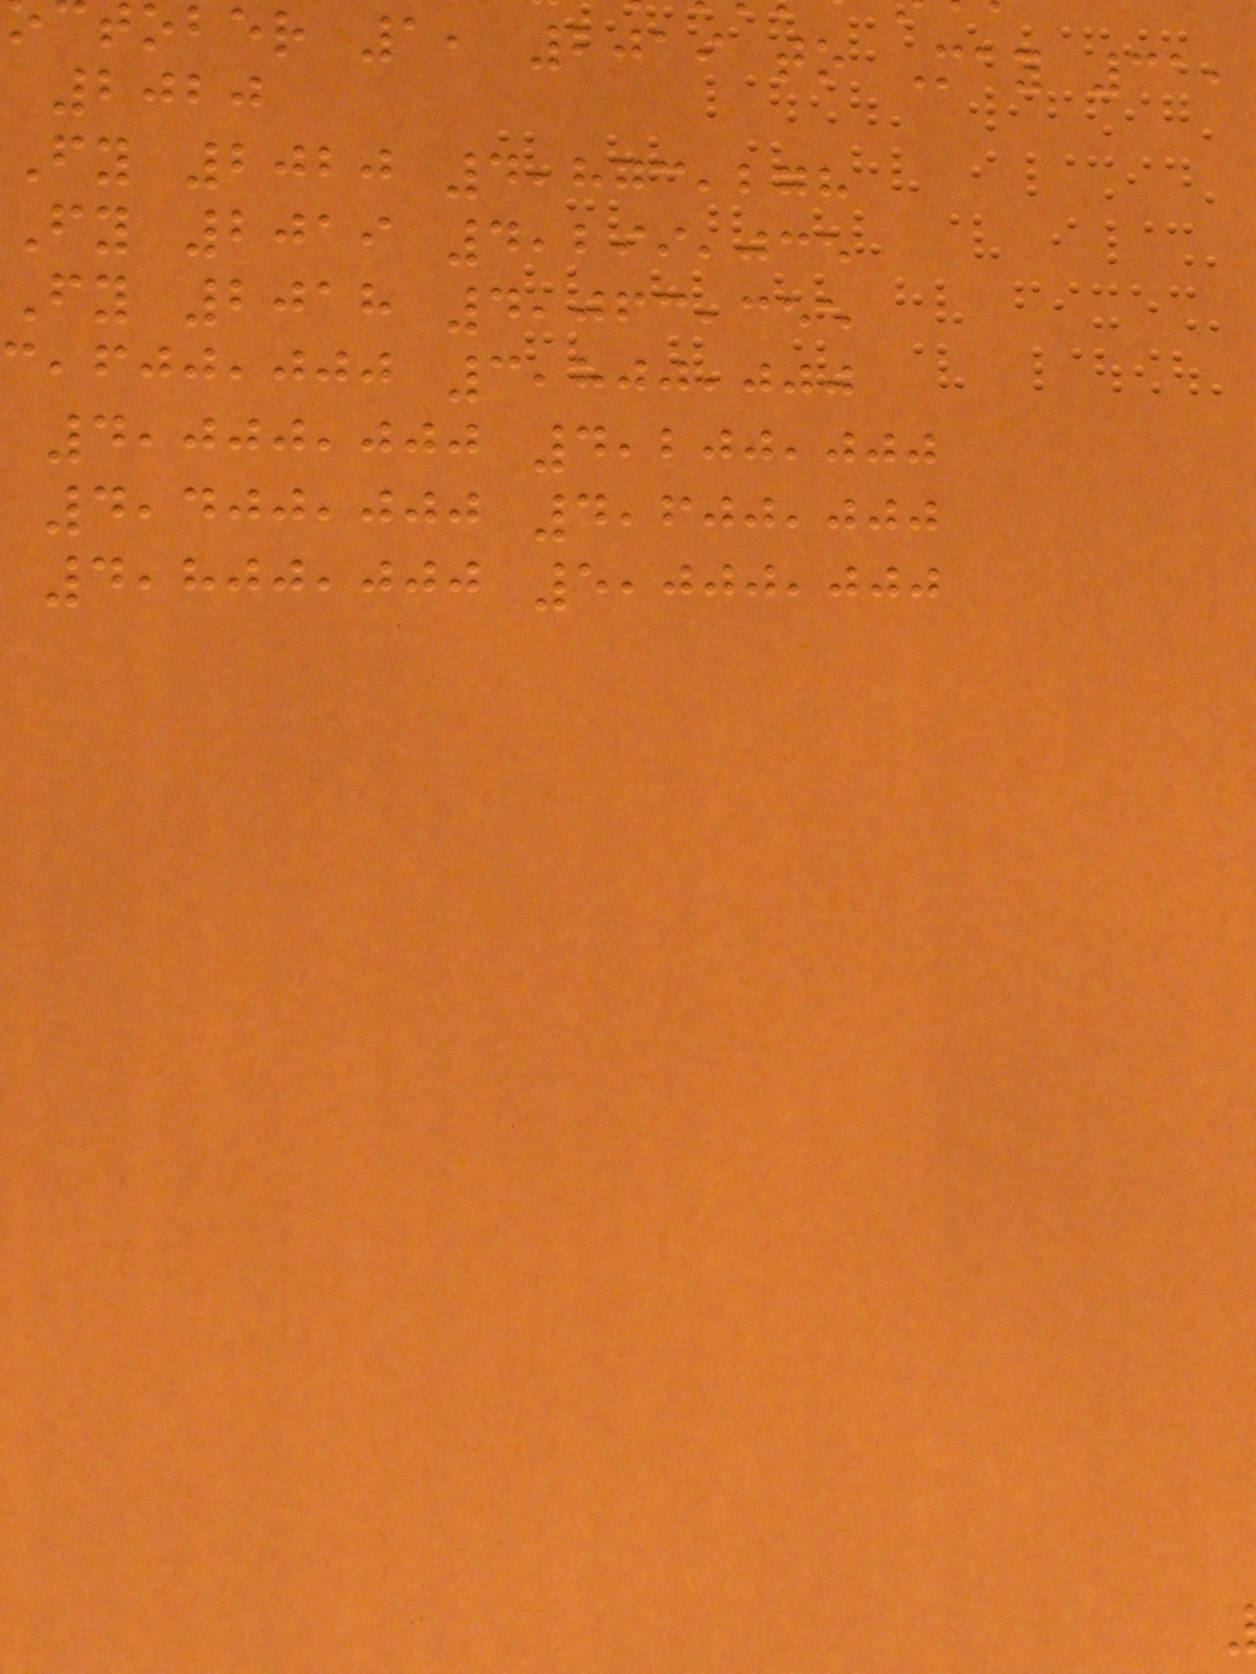ober 1, 2019 to May 31,
2020
fy 2020 4,873,278
fy 2019 4,299,035
fy 2018 4,063,355
,jjj 3,800,000
4,000,000 4,200,000
4,400,000 4,600,000
4,800,000 5,000,000
